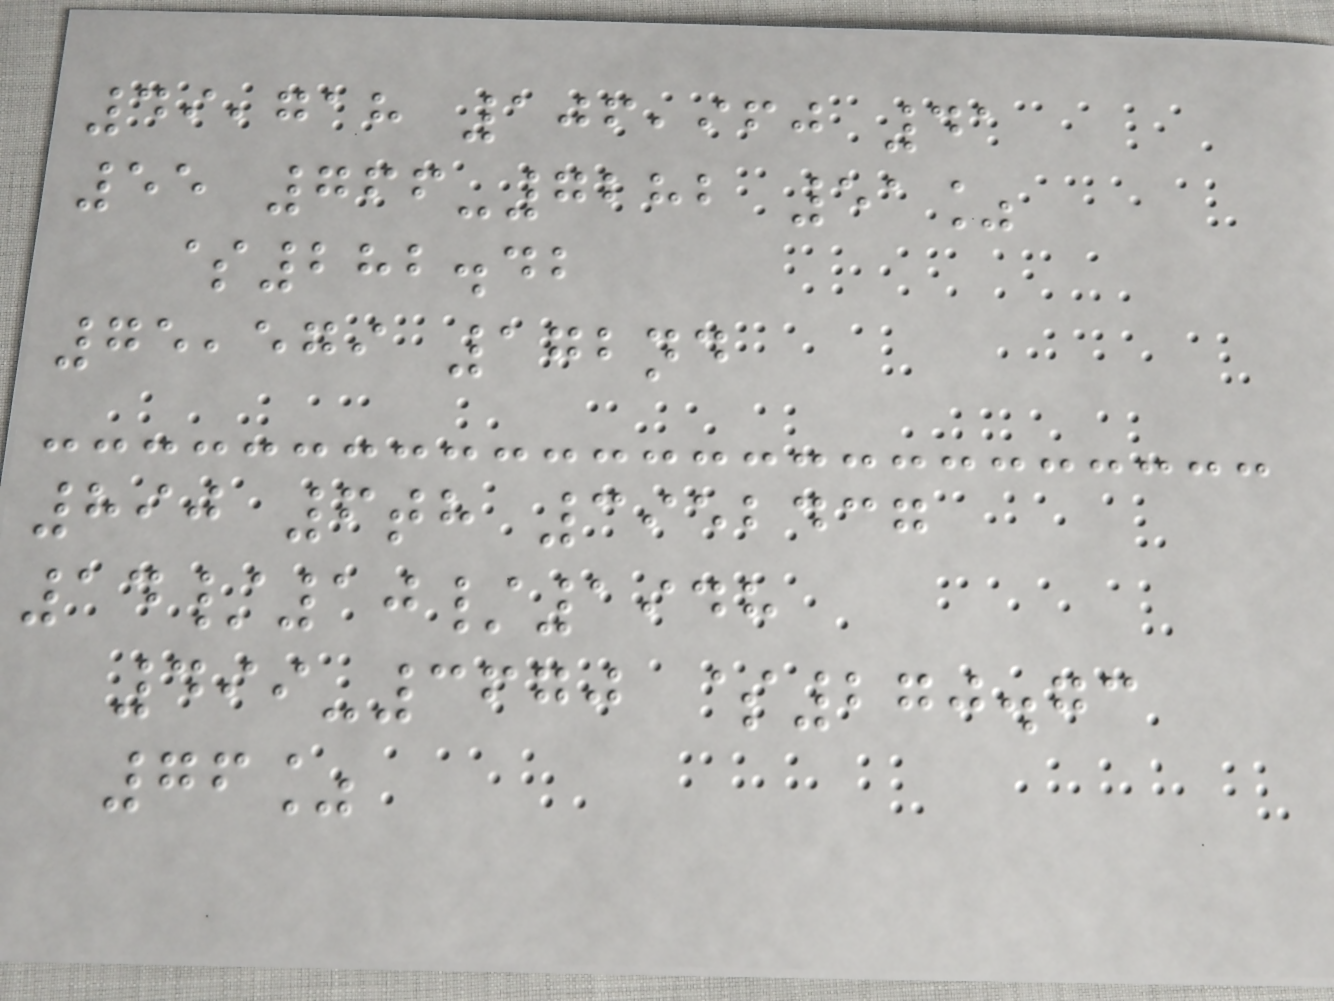49,718 106,960 41
55 766-7282 51%
$282.42
75,579 172nd
890 6th 3952437
14/10/1948
499-3670 $270.73
76%
